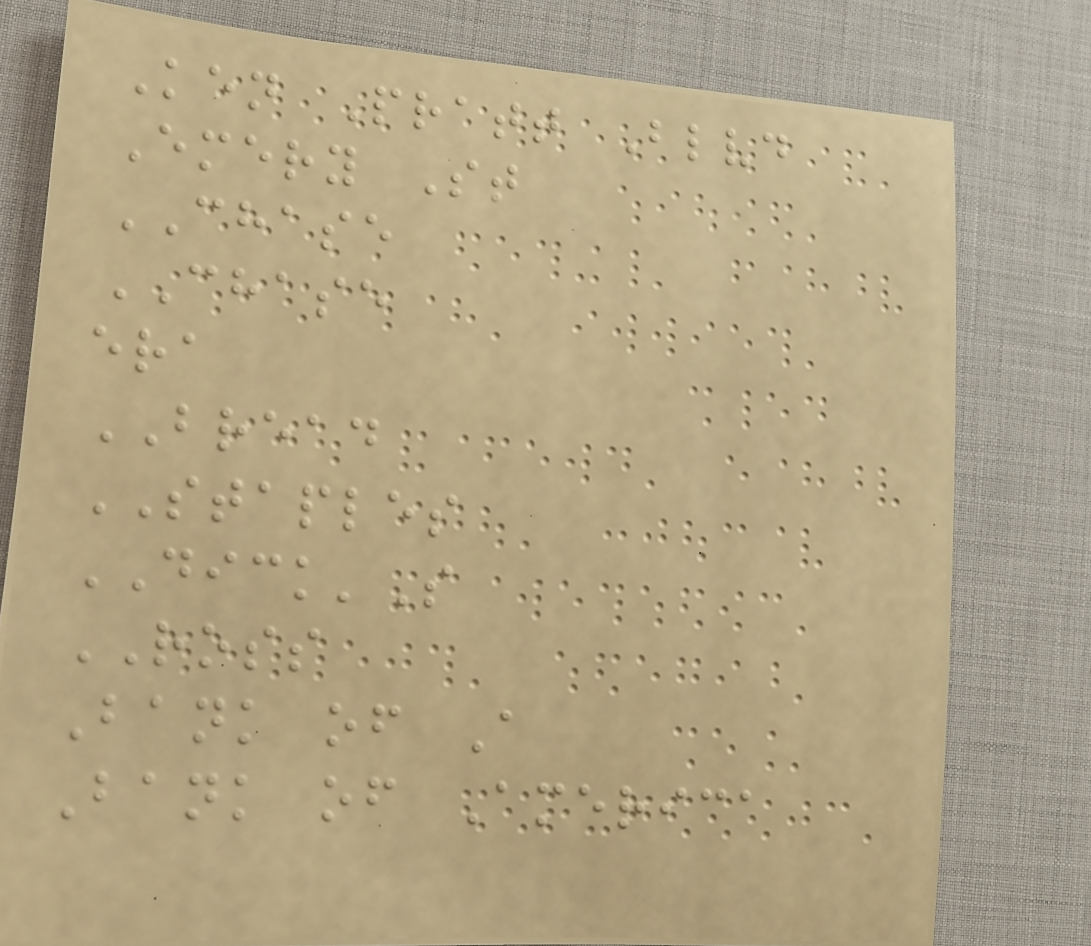Ken Pratt Blvd
Emery St
CHASE
CHASE
era
BREAD
STAPLES
DICK'S
ROSS
Bank of A
Bank of America
